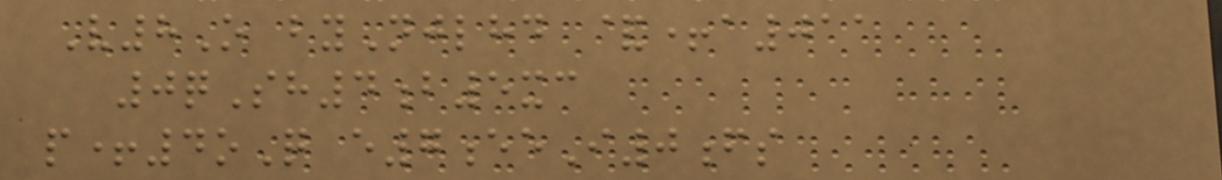V8O byNjlhd &+a011
0qSh4b5xc
p+4oQ e7eeI0fs
